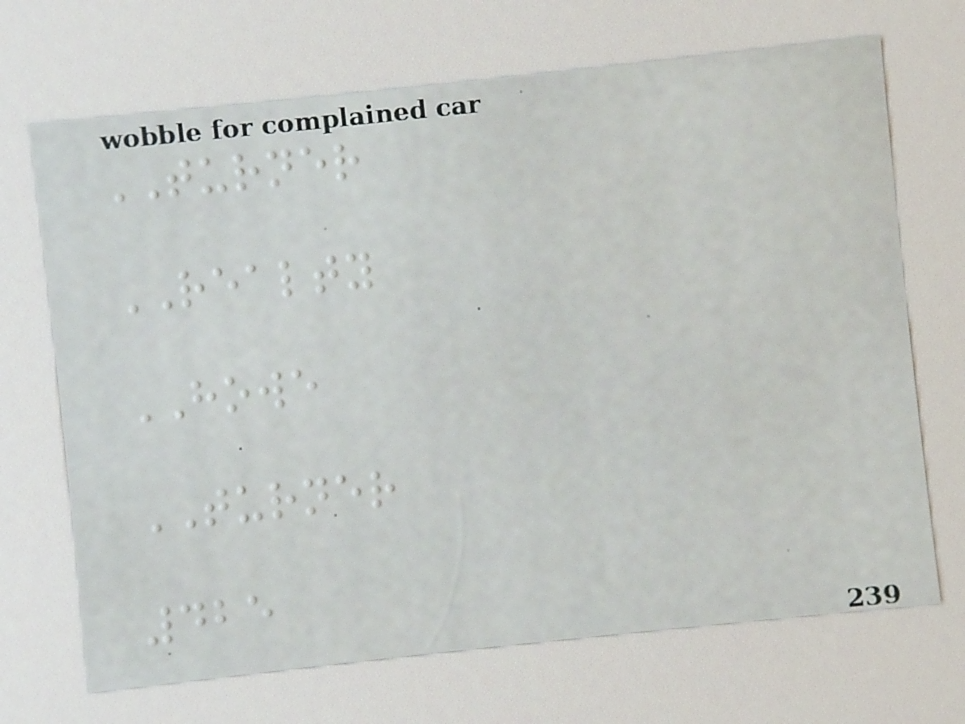TURNER
REALTY
HOWE
TURNER
425
